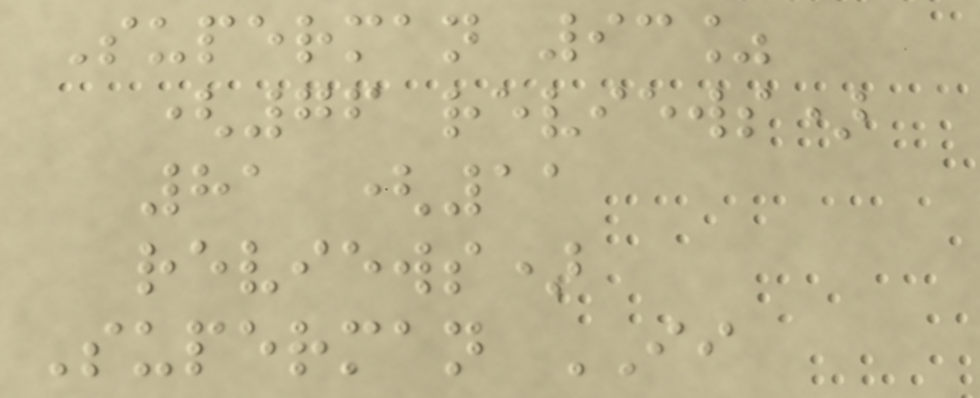Superman 93%
(76 reviews)
81 (11
reviews)
Superman II
